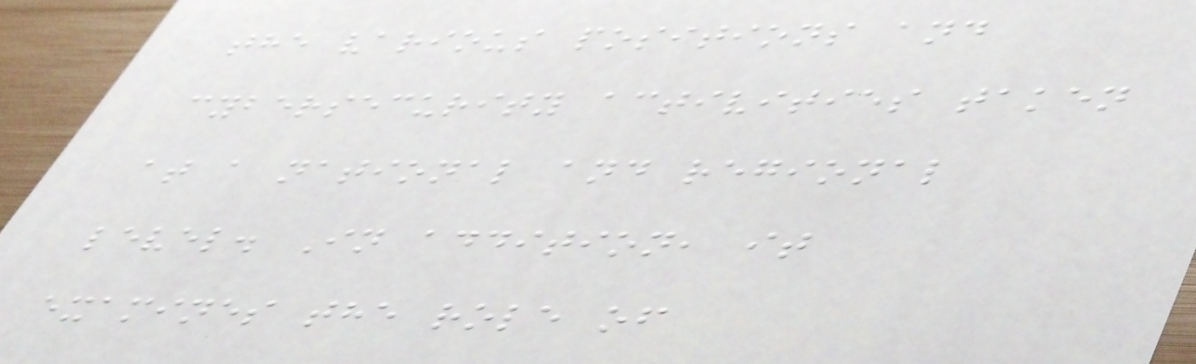the various positions and
cybersecurity activities taken
at a national and regional
level. In addition, it
examines the role of
